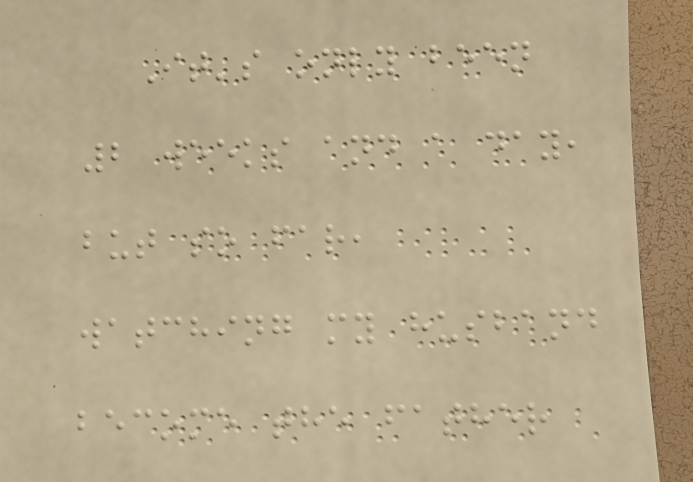It's only been
2 weeks and a day,
but so far,
watching my husband
become the father
